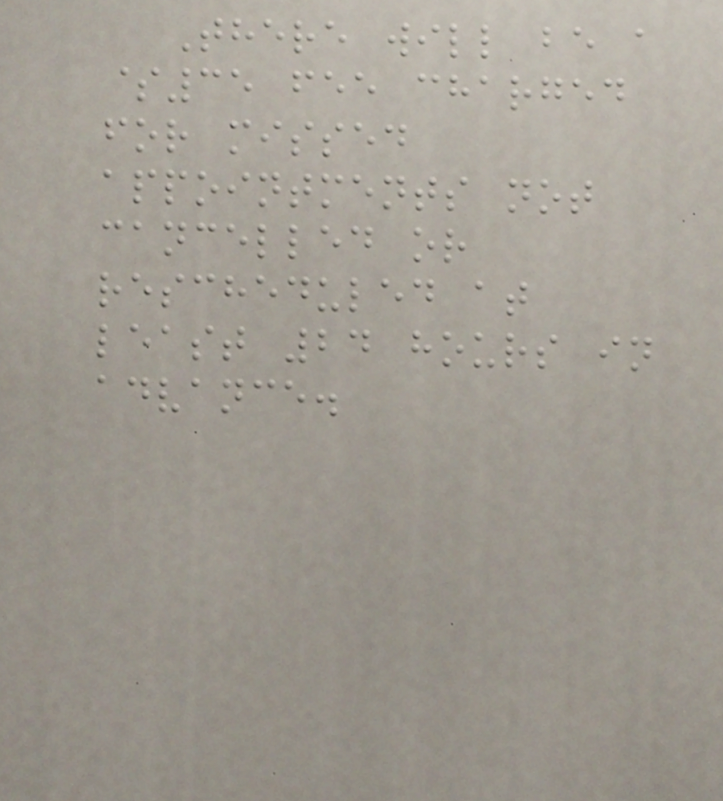There will be a
$35 fee charged
for missed
appointments not
cancelled or
rescheduled at
least 24 hours in
advance.
